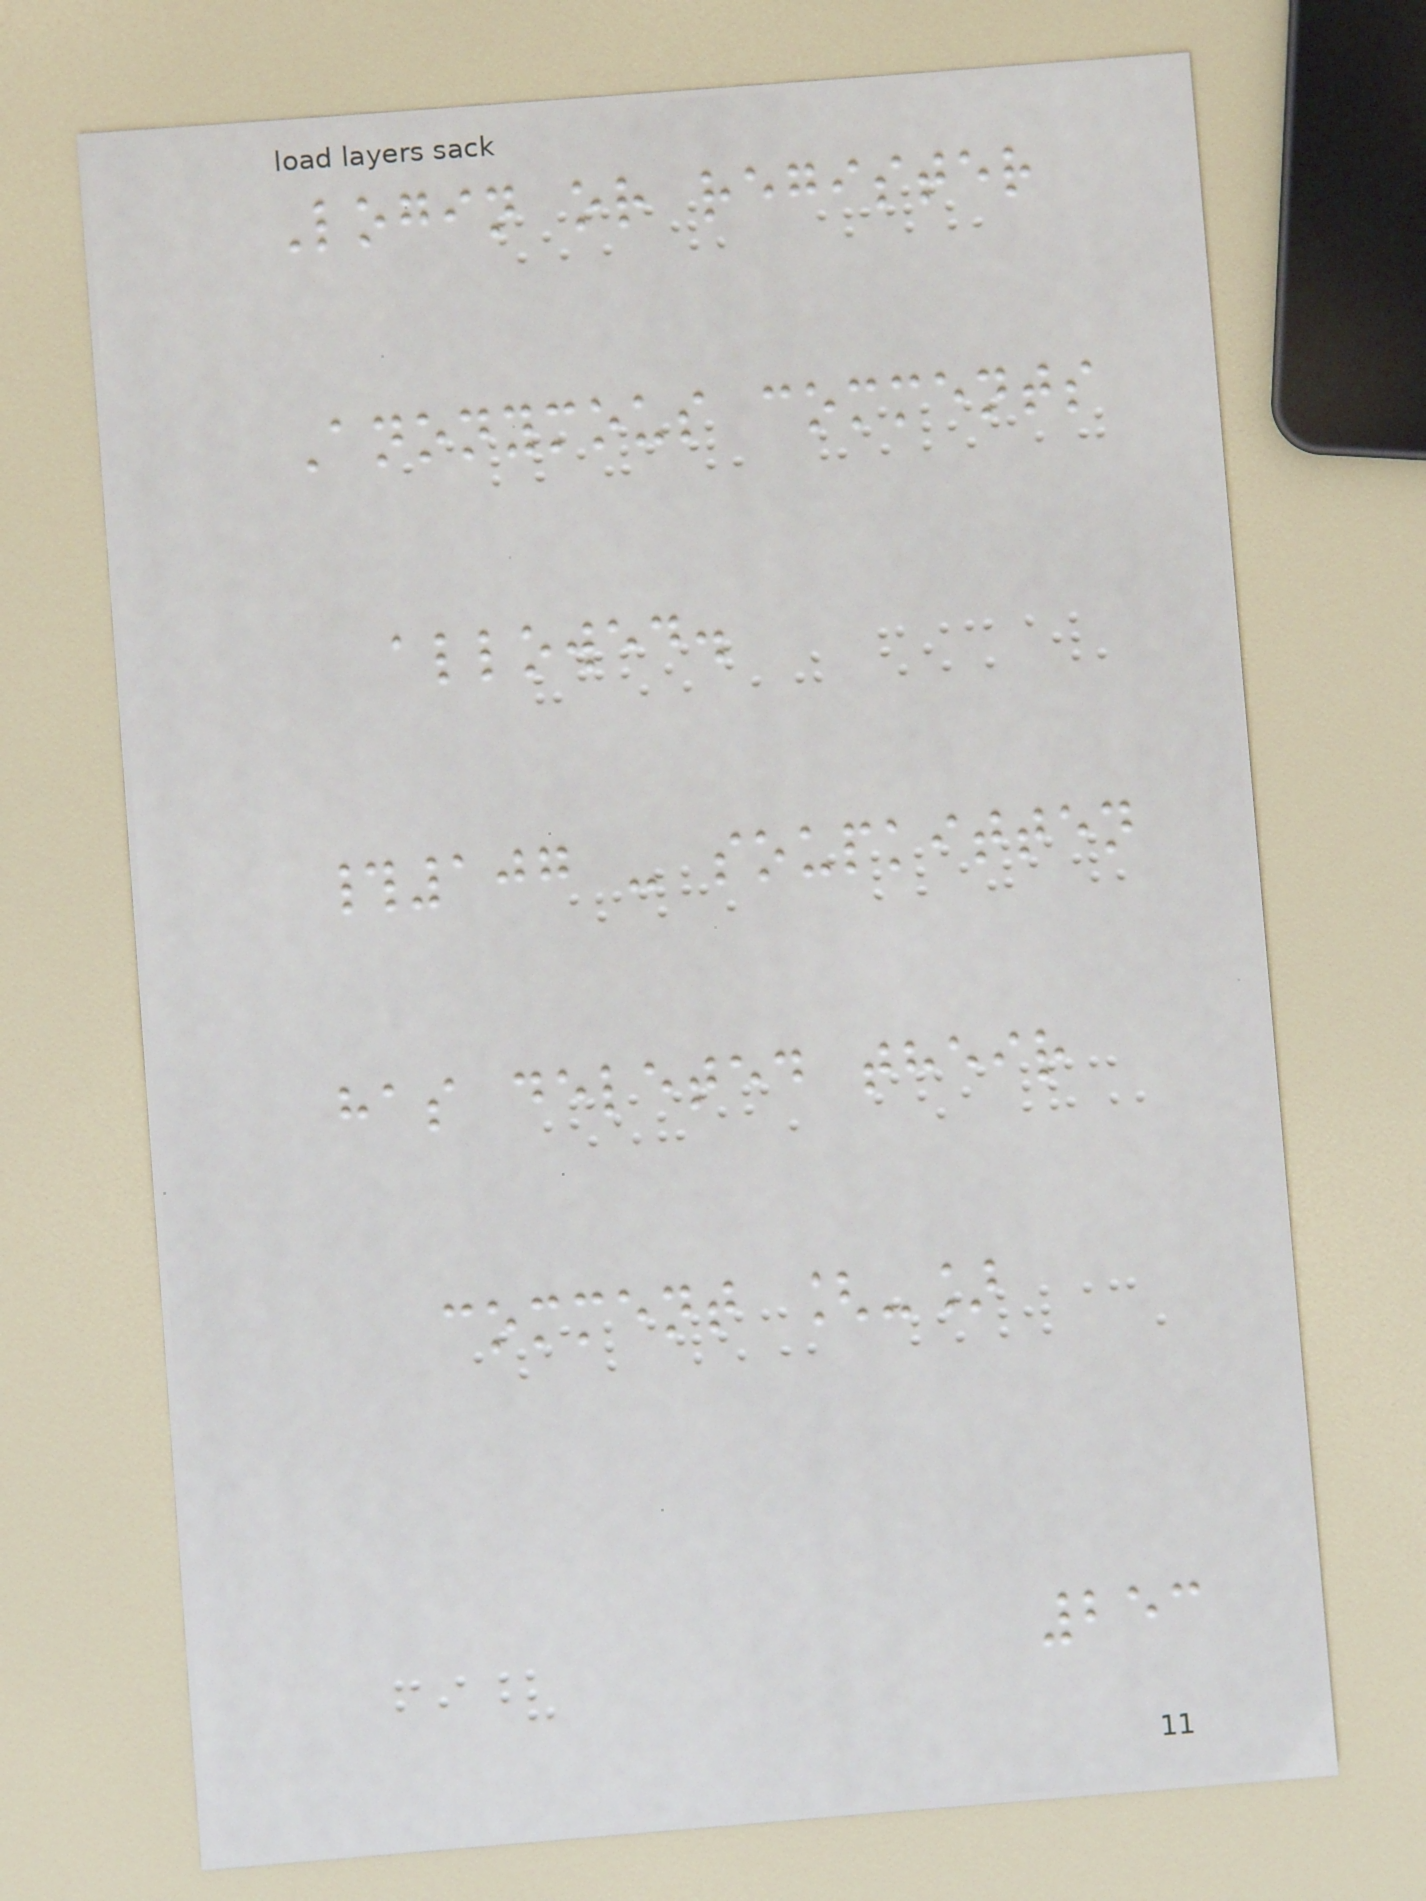Login or register
Anonymous comments
allowed.
#107 - soupkitten
has deleted their
comment [-]
253
